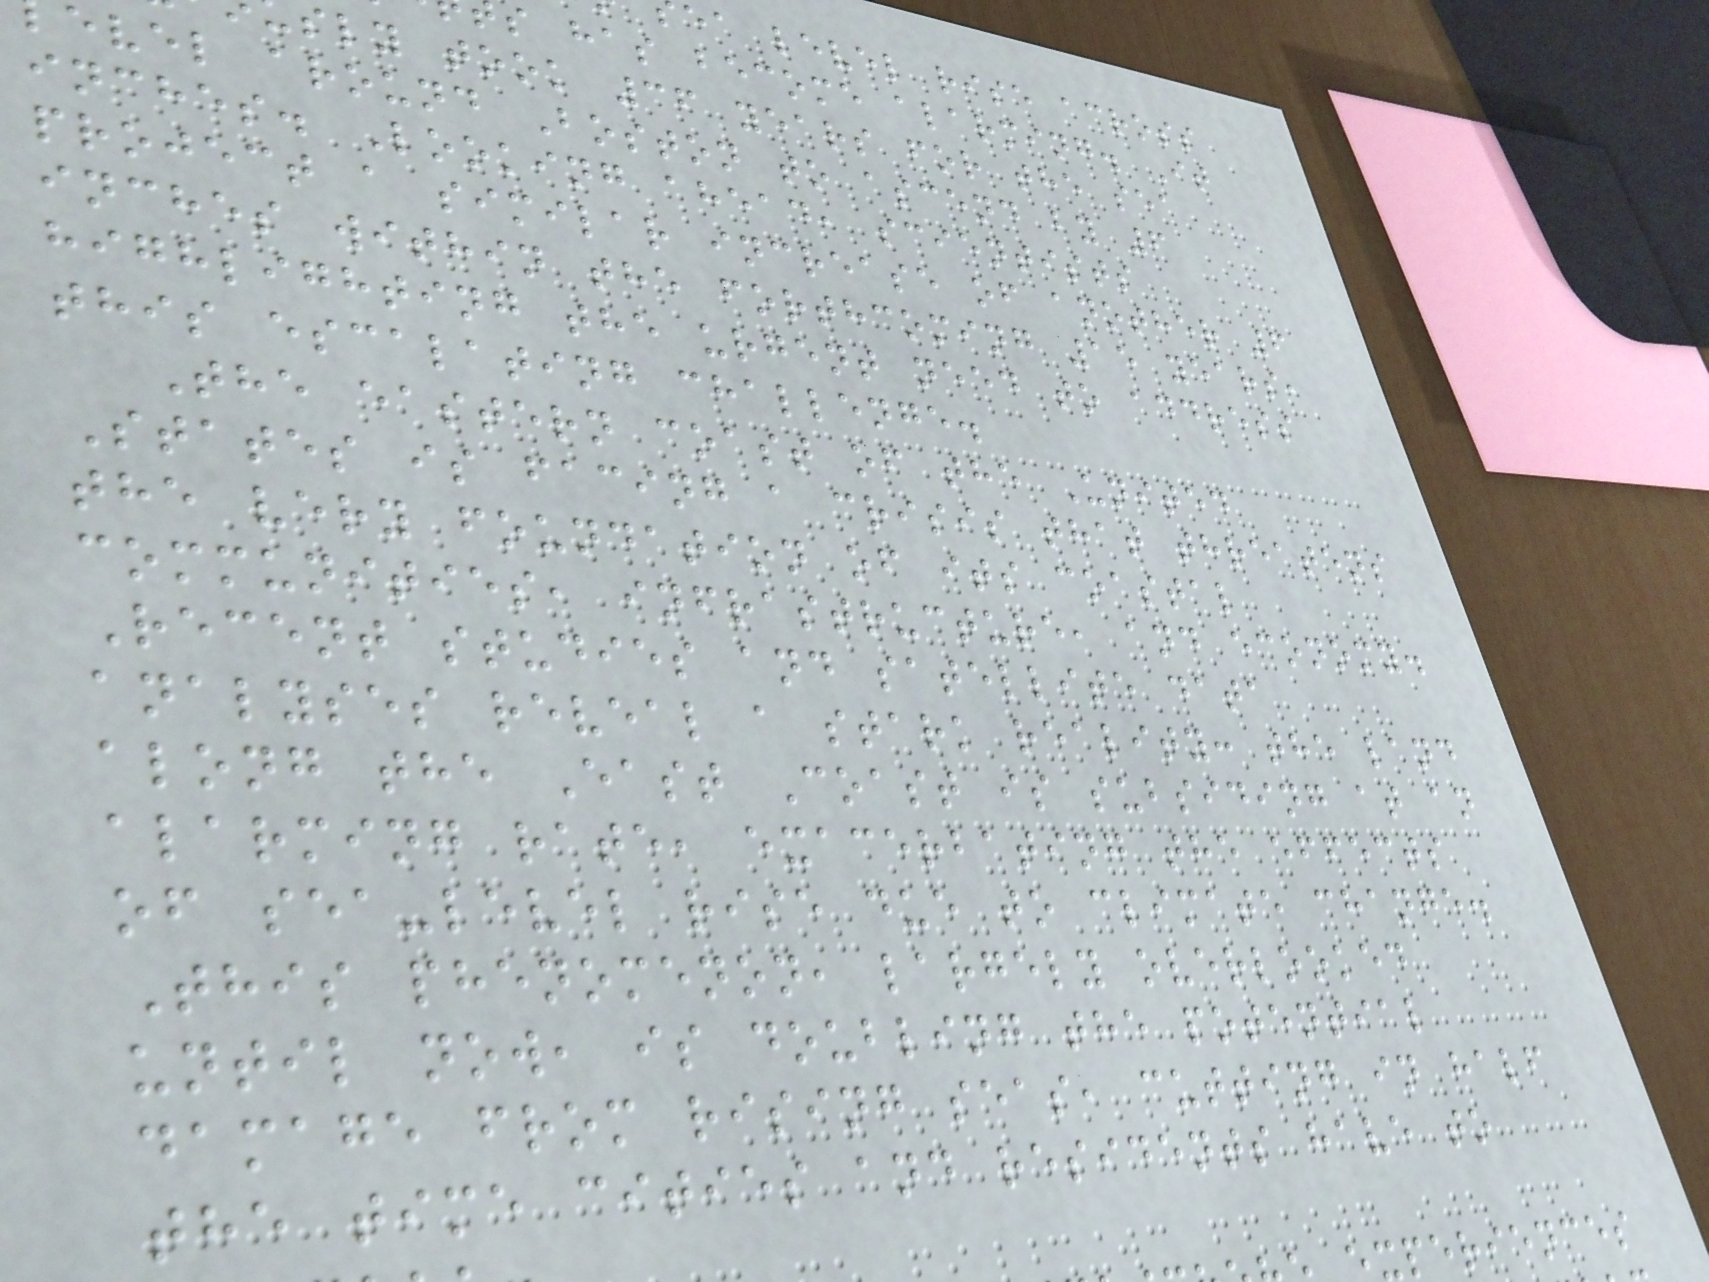ea level rise across
s has become alarming. It
sly took 36 years for the sea
evel around Boston to ascend by 6
inches. Looking ahead, scientists
project a similar increase of another 6
inches within the forthcoming 15 years,
highlighting the urgent need to address
this escalating challenge.
The eastern coast of the United
States is facing a crisis that threatens
the very foundation of its coastal
communities, infrastructure, and economy.
Recent studies and satellite data
analyses reveal a stark reality: the land
along the East Coast is subsiding at an
alarming rate, exacerbating the effects
of sea-level rise due to climate change.
This phenomenon, largely overlooked
until now, is doubling the potential
damage from rising seas, cutting in half
the time cities and residents have to
xperiences
